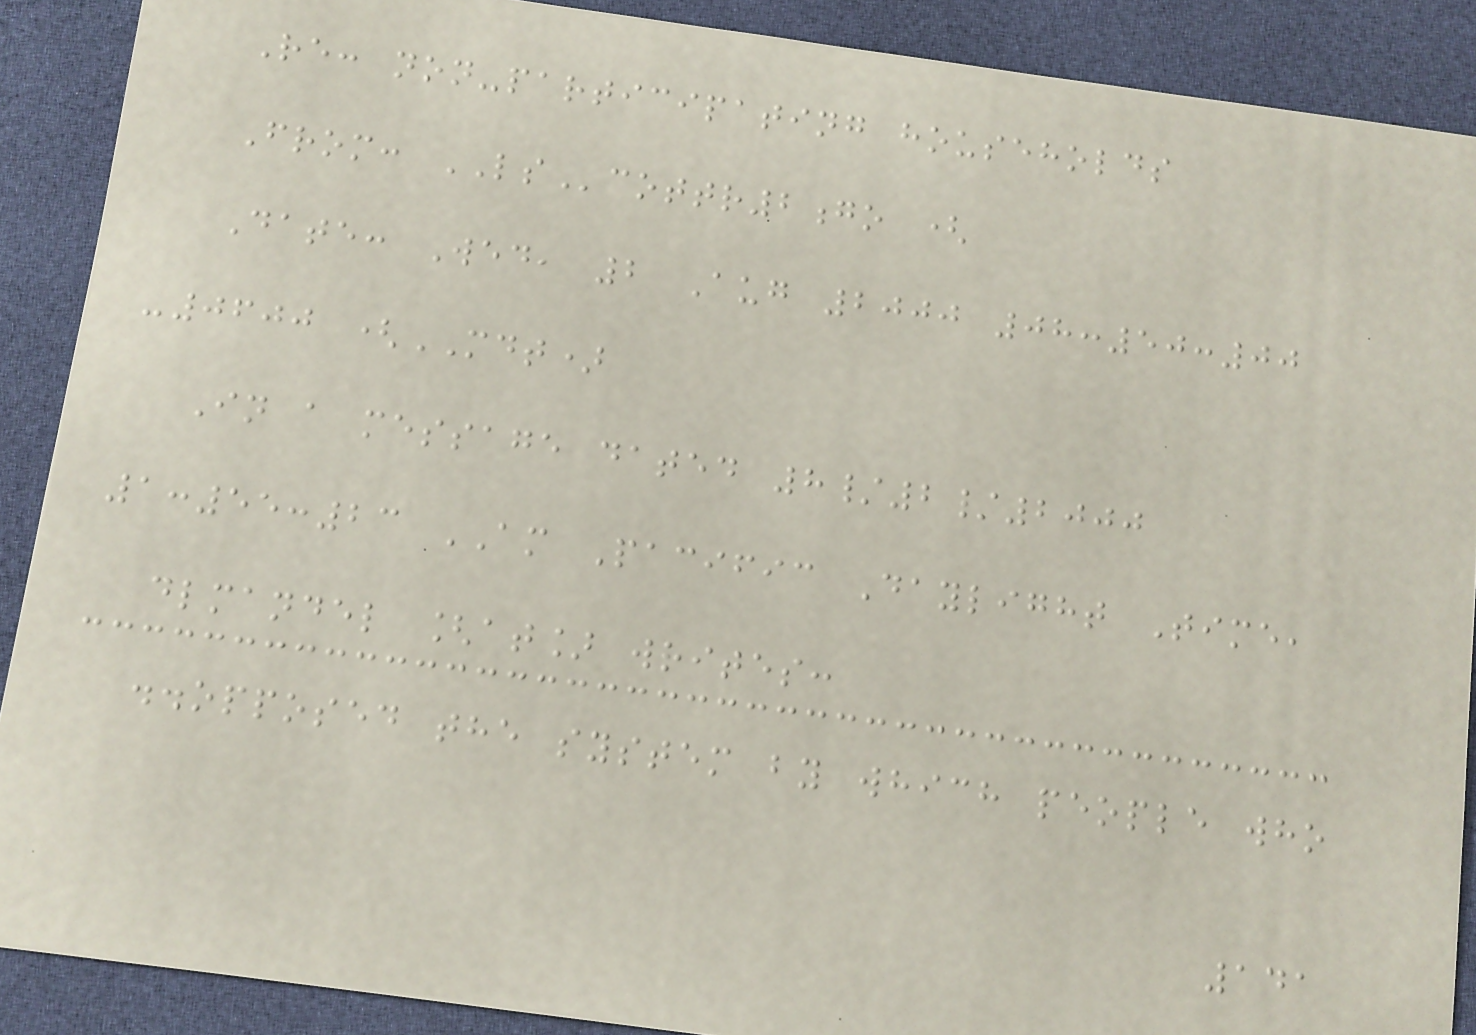Re: non-participating households
From: LScottr2go (
Date: Wed, 2 Aug 2000 08:50:00
-0600 (MDT)
In a message dated 8/2/2000
1:55:23 AM Pacific Daylight Time,
dlmandel [at] writes:
..opposed the system by which people who
141
